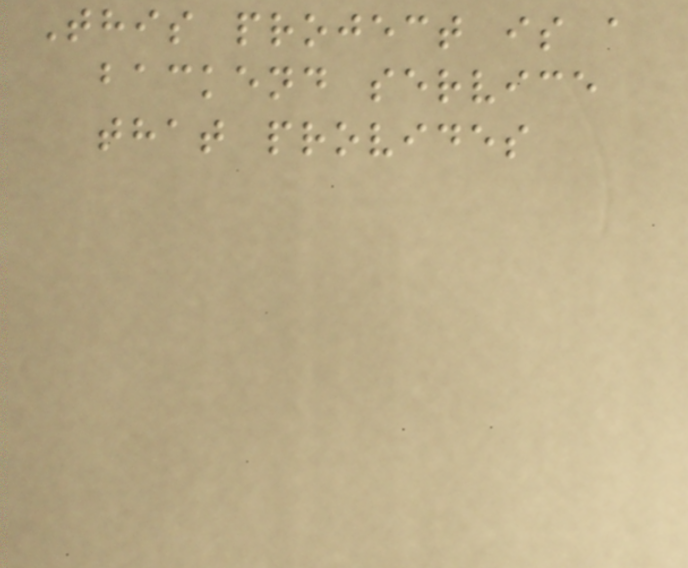This project is a
backend service
that provides
